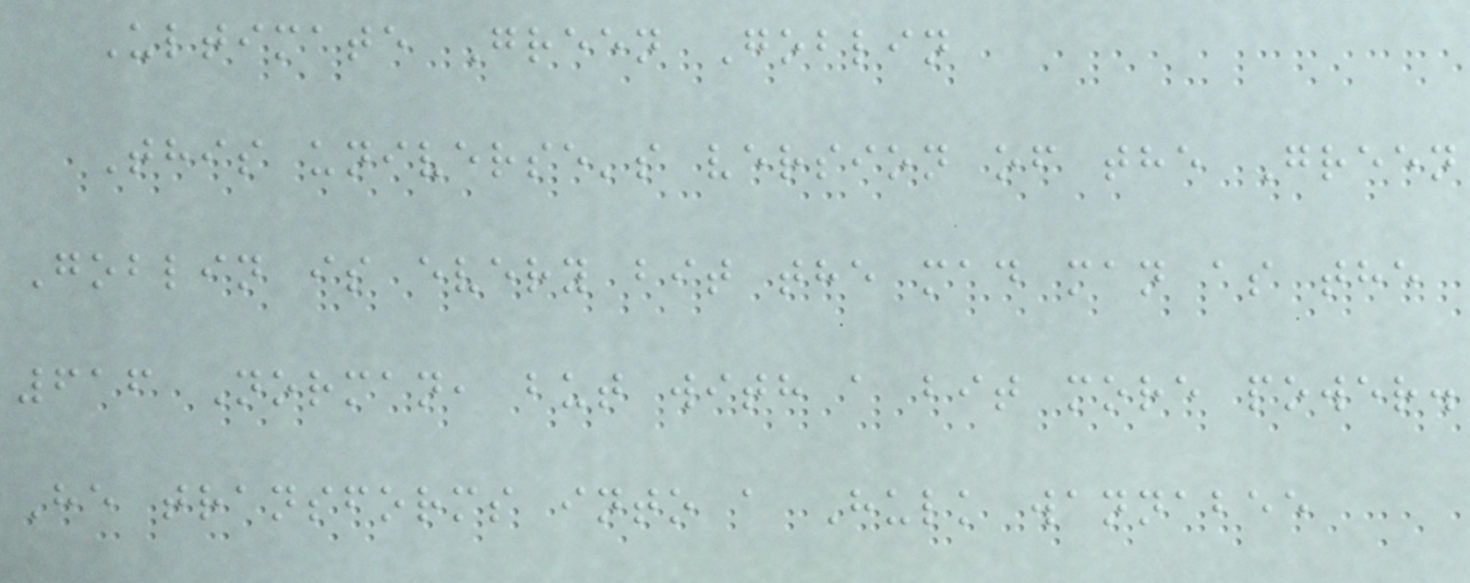Ultimate Green Goblin
This universe's version of the Green
Goblin is every bit the mad man as the
616 Norman, but with a bit more power.
He transforms into a Hulk wannabee
